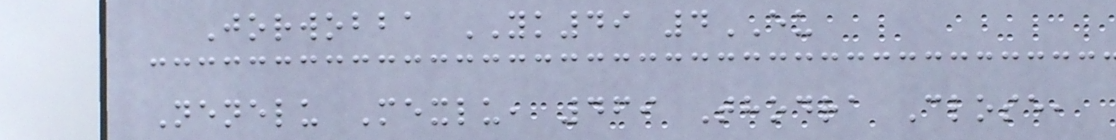Jorwobba YK49 4EU
Nenelu Mexlu, 469 Thodra Close,
